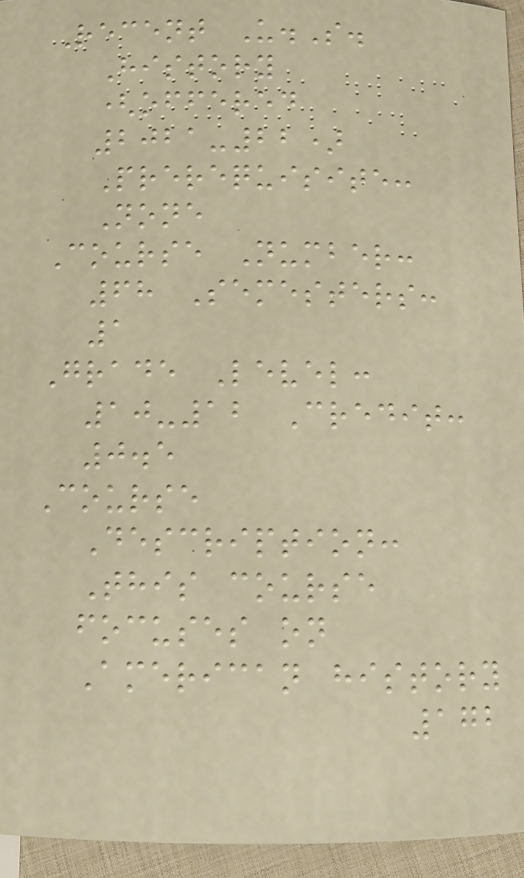Recent U.S.
History
(offered
2021-22)
Prerequisite:
None
Course Number:
68 Semesters:
1
Grade Level:
10-12 Credit:
0.5
Course
Description:
This course
focuses on
American history
172
